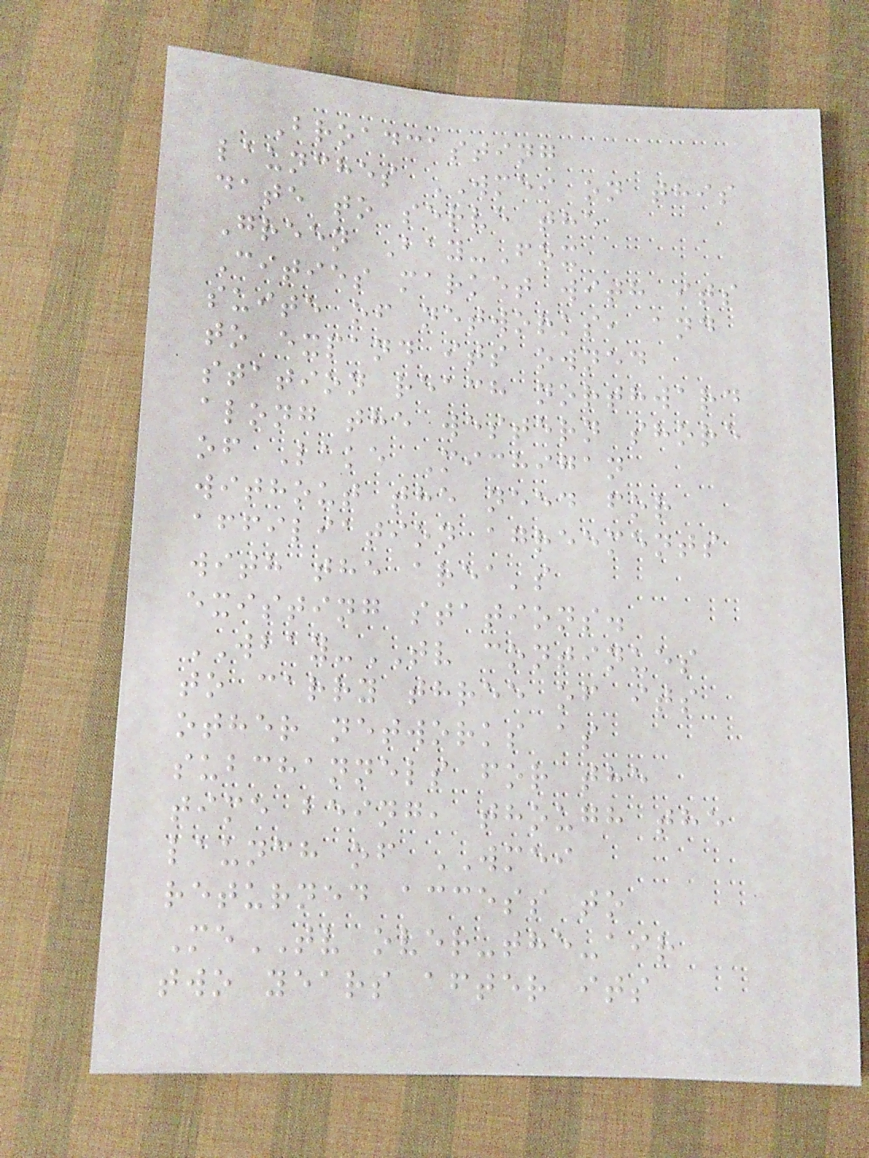Broadcasting
launches WMEI on this
date to serve the
Green Bay-Fox
Cities market with its
suite of networks, and
to expand its owned
station reach northward
along the western shore
of Lake Michigan
without the need for
affiliation agreements
with the area's
existing stations.
WBAY-TV continues
to carry three of its
other networks as
subchannels for the
time being, though the
launch of WMEI
returned access to
MeTV over-the-air
two years after its
